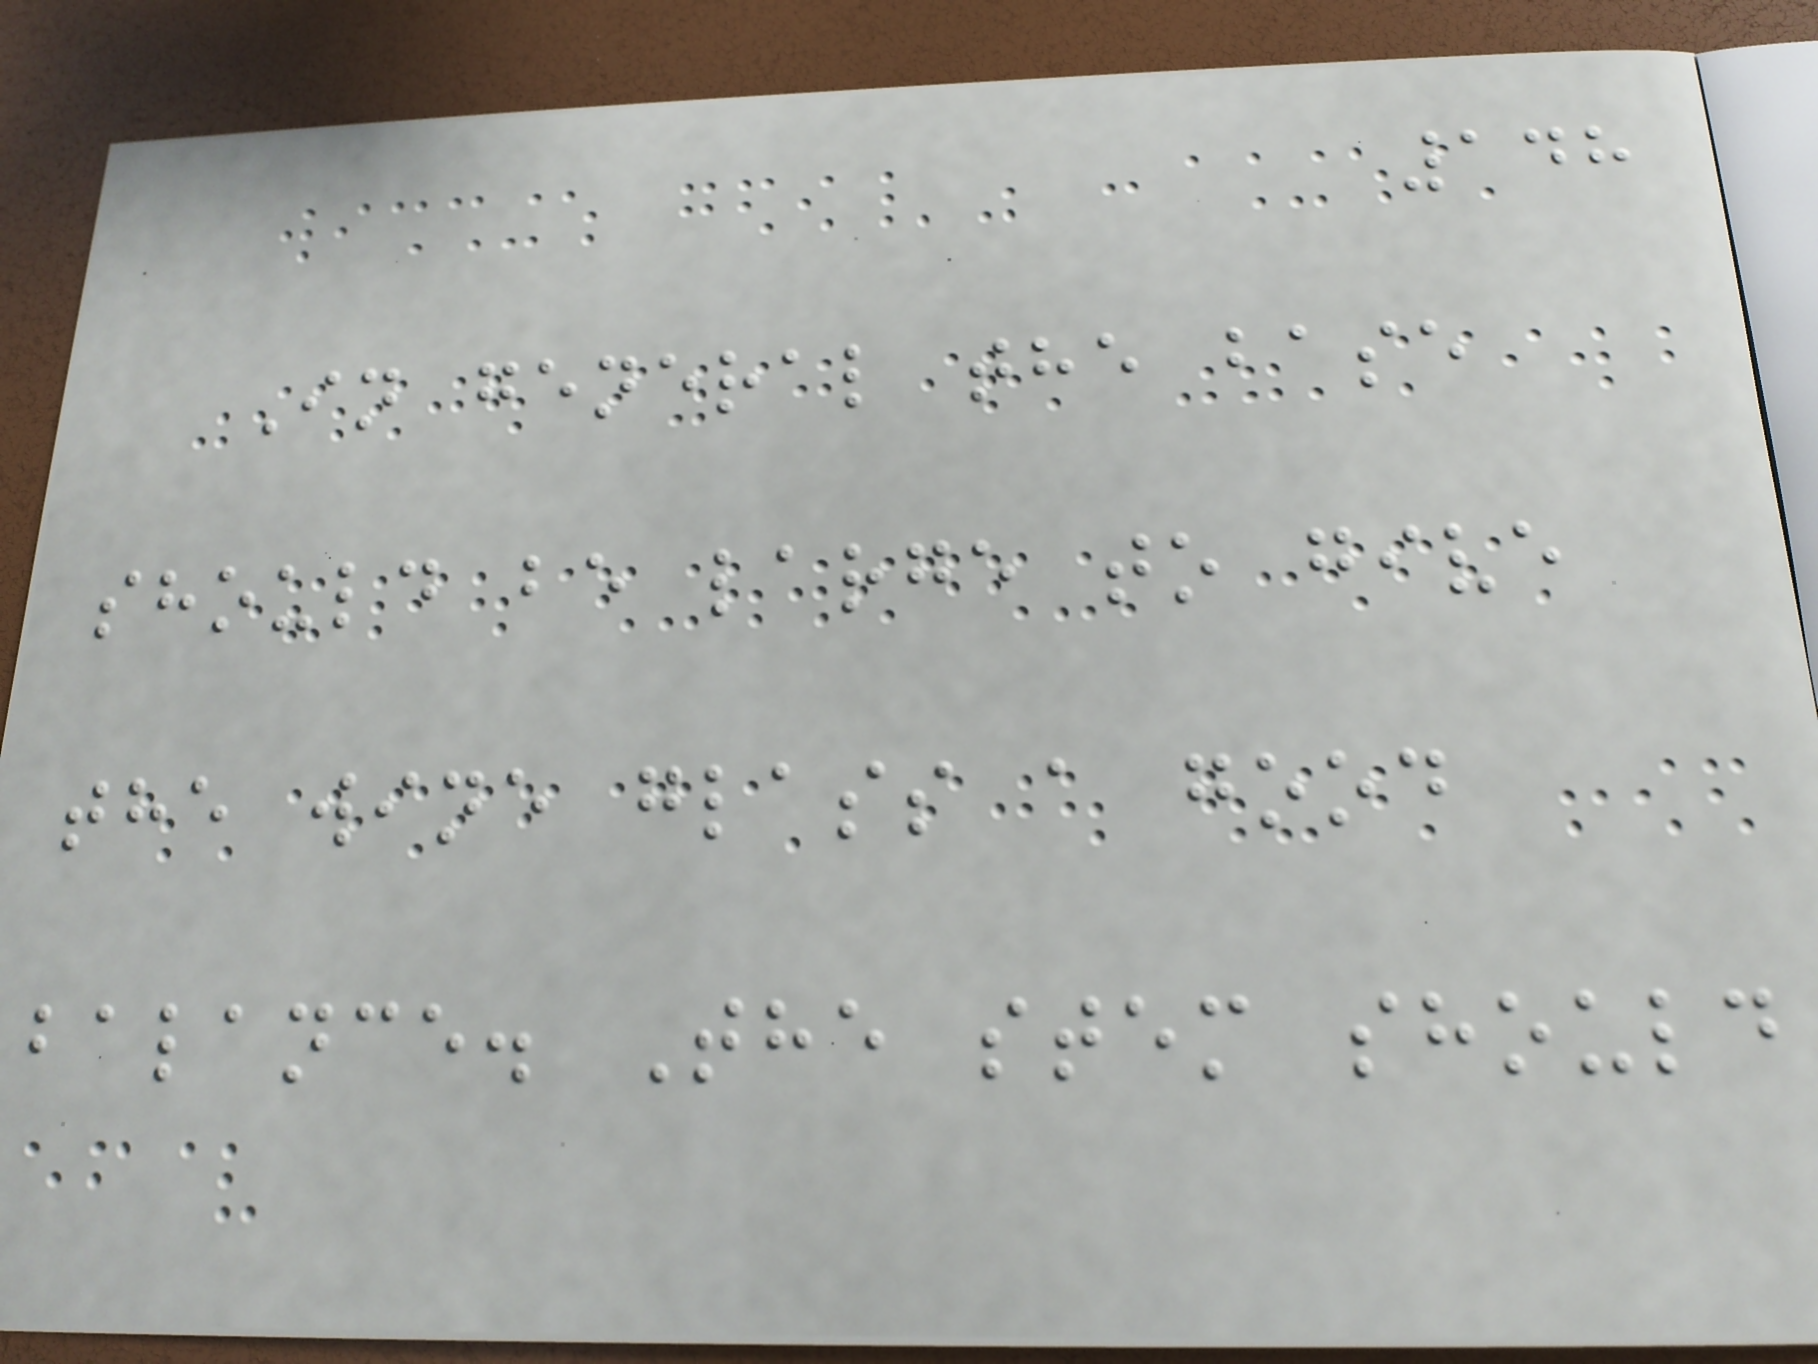148
In general the base
should be large to give
the wine glass a good
balance. The stem should
